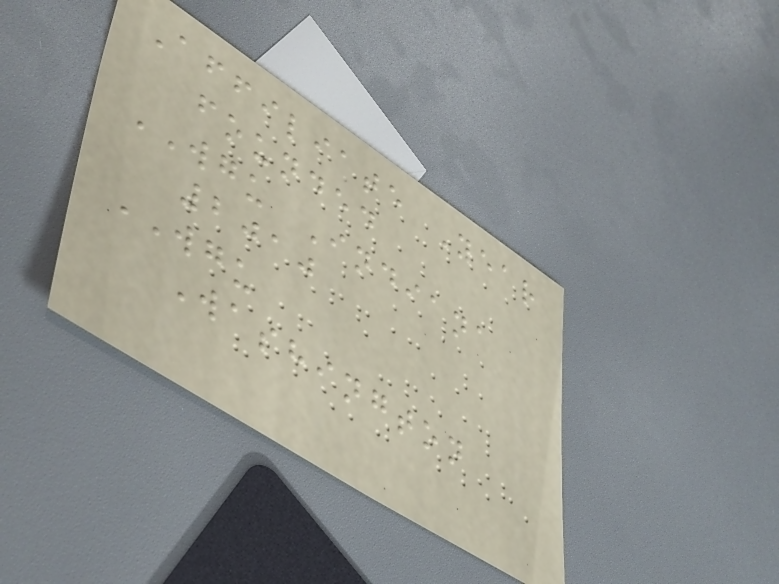Affiliate Year
founded
WGU Indiana
2010
WGU
Washington
